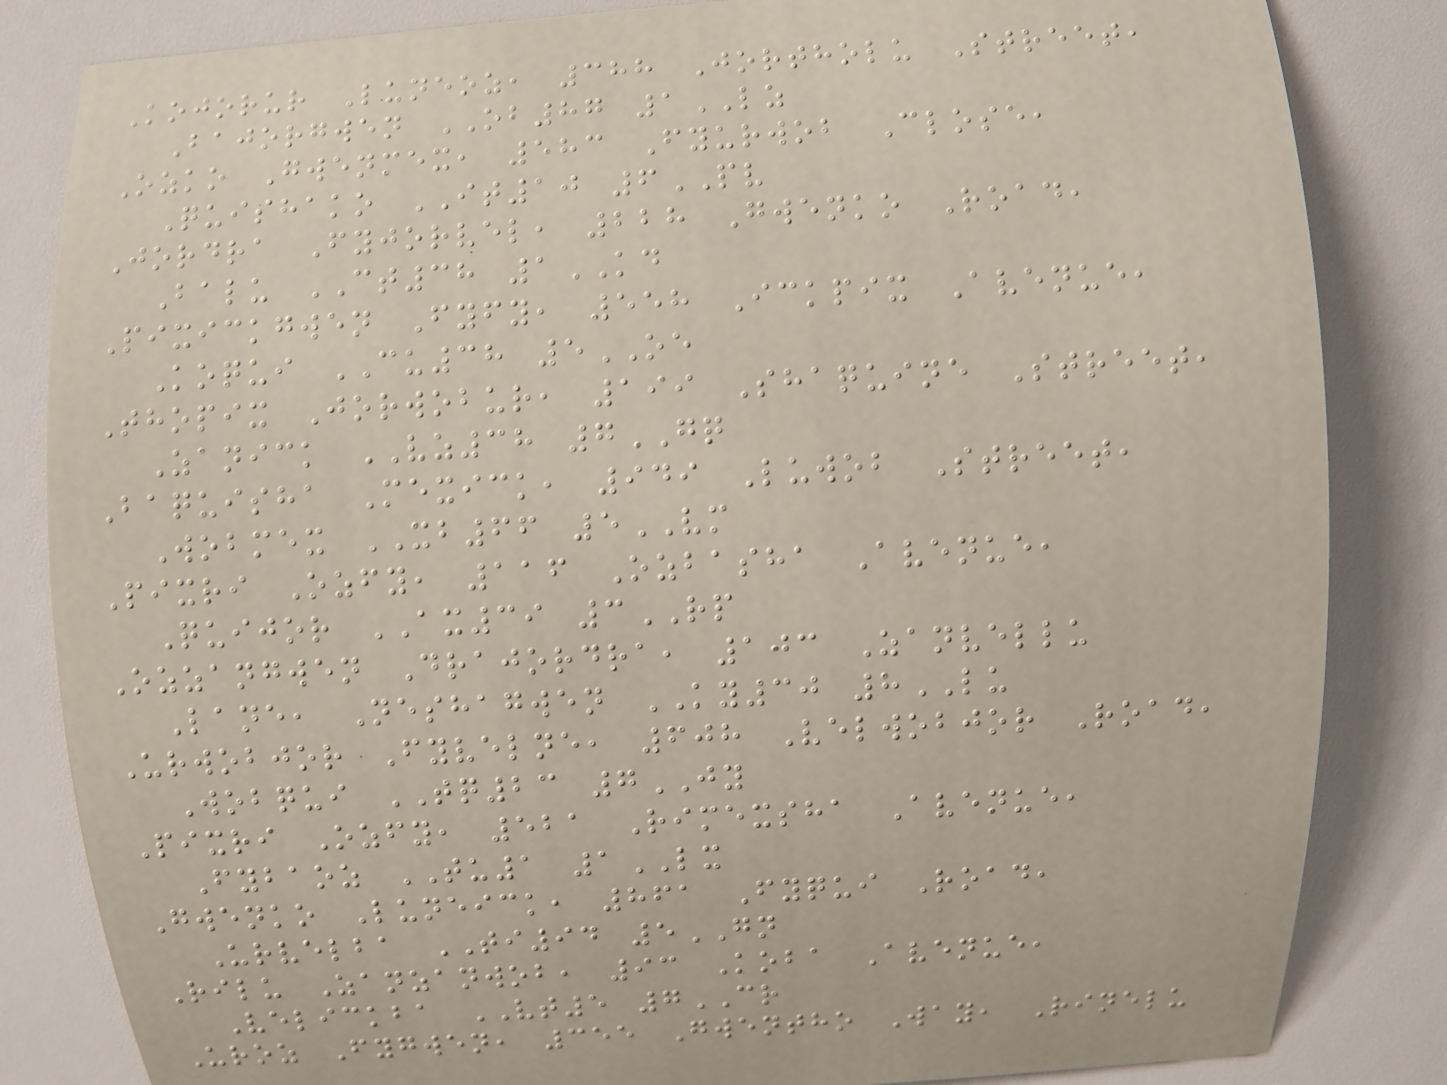Kojorur Luneoz, 388 Jortholu Street,
Bajorgwen OB87 1LZ
Ozko Gwenmex, 583 Fyurwob Close,
Quishako IT10 6PV
Jordra Fyjorvel, 228 Gwenko Road,
Balu CT38 1KD
Pixickgwen Fyfy, 558 Ickpix Avenue,
Koqui CU38 5OE
Thopix Jorwobur, 199 Shaquine Street,
Zanick VZ38 7GQ
Baquisha Mexick, 949 Luwob Street,
Wobmex XB66 5VM
Pixri Ozfy, 116 Ozbasha Avenue,
Quijor AX39 3RP
Ozzangwen Drajordra, 103 Zanvellu
Lane, Neshagwen KY30 8LU
Urwobjor Fyvelne, 608 Velwobjor Road,
Wobqui TQ23 7JY
Pixri Ozfy, 521 Rimexsha Avenue,
Fybaoz TU1 1LX
Gwenko Luneick, 861 Fyqui Road,
Urvelba TI94 5GN
Rilu Zanzanwob, 93 Koba Avenue,
Velickba VT5 7CR
Uroz Fygwen, 355 Gwentho Way, Rinelu
